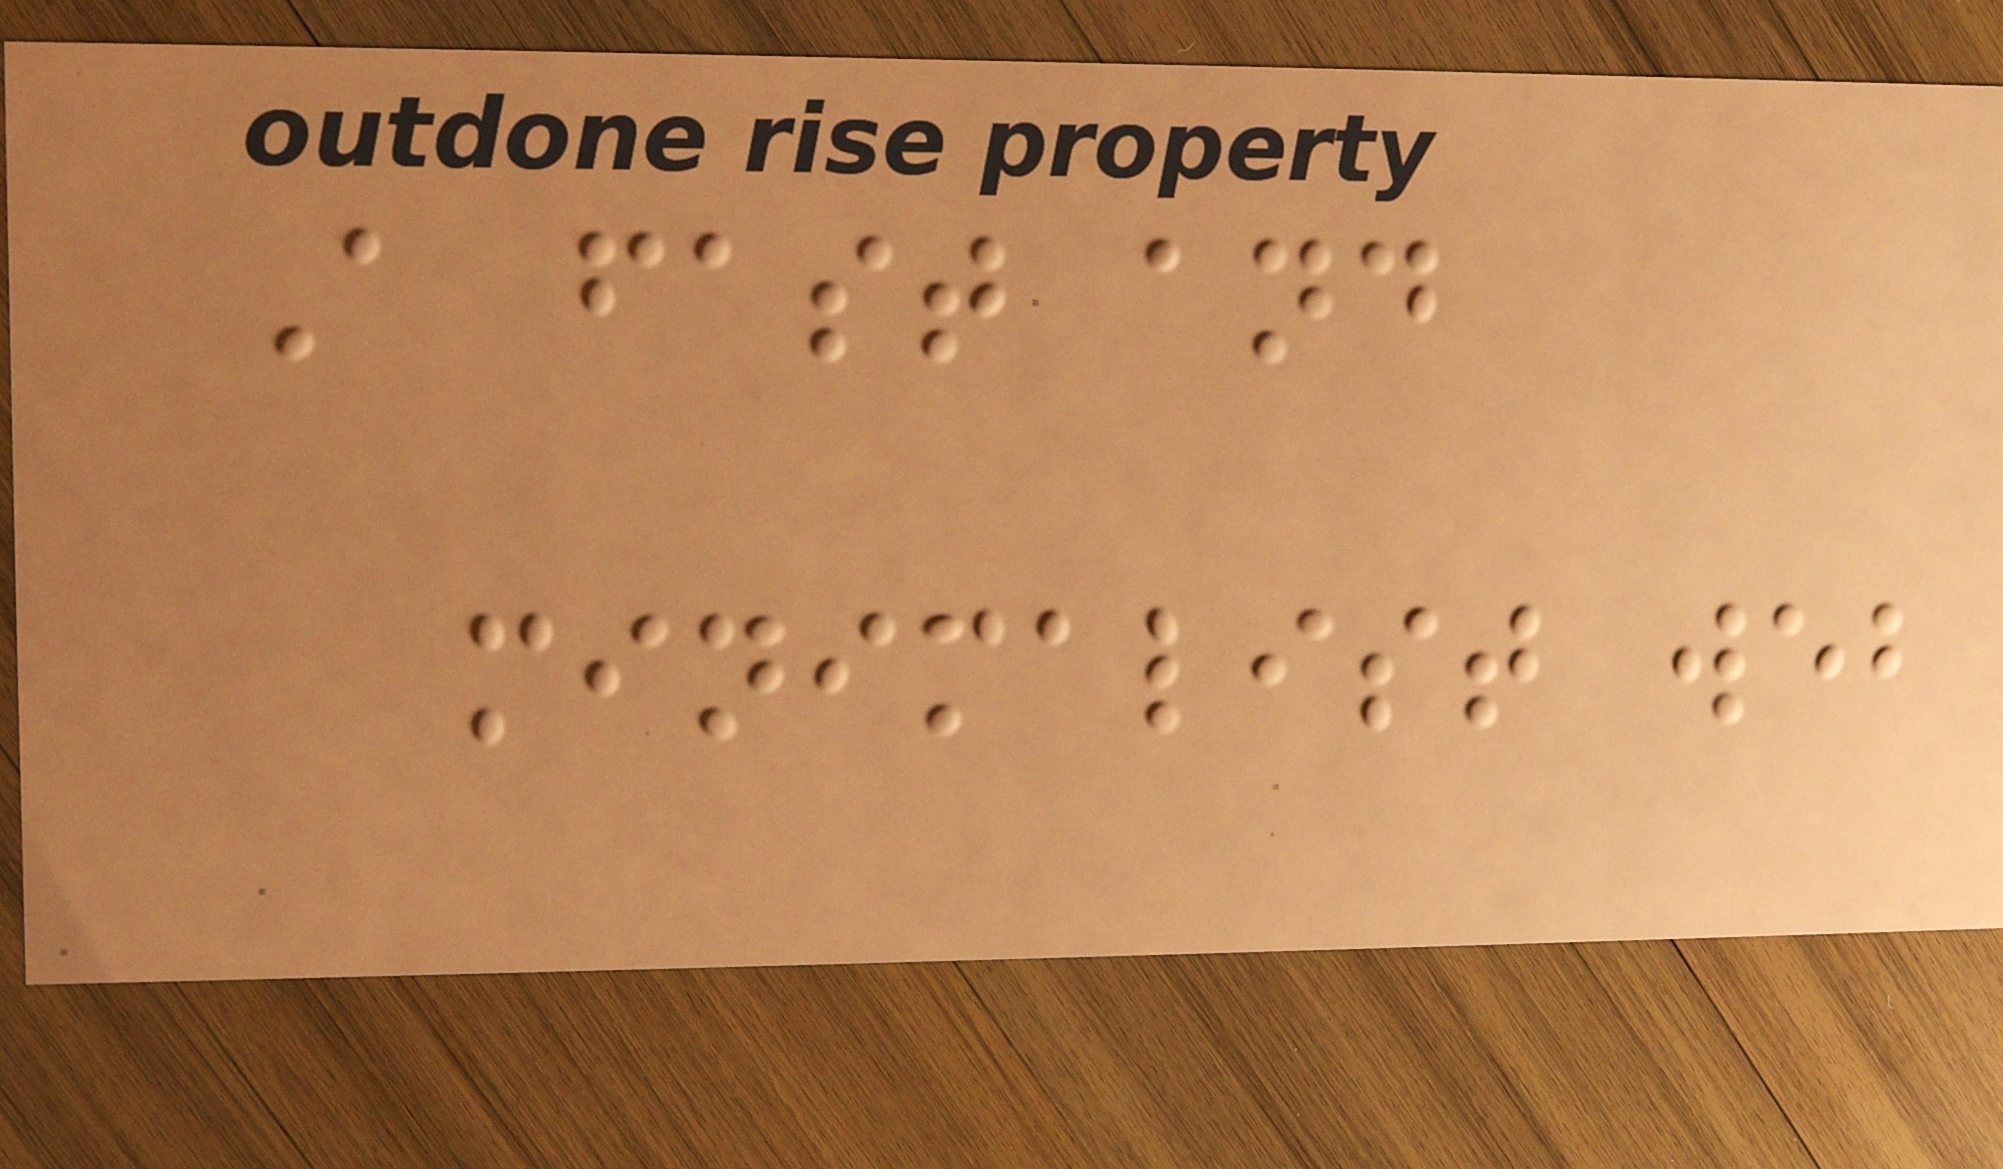A fast and
minimalist web
